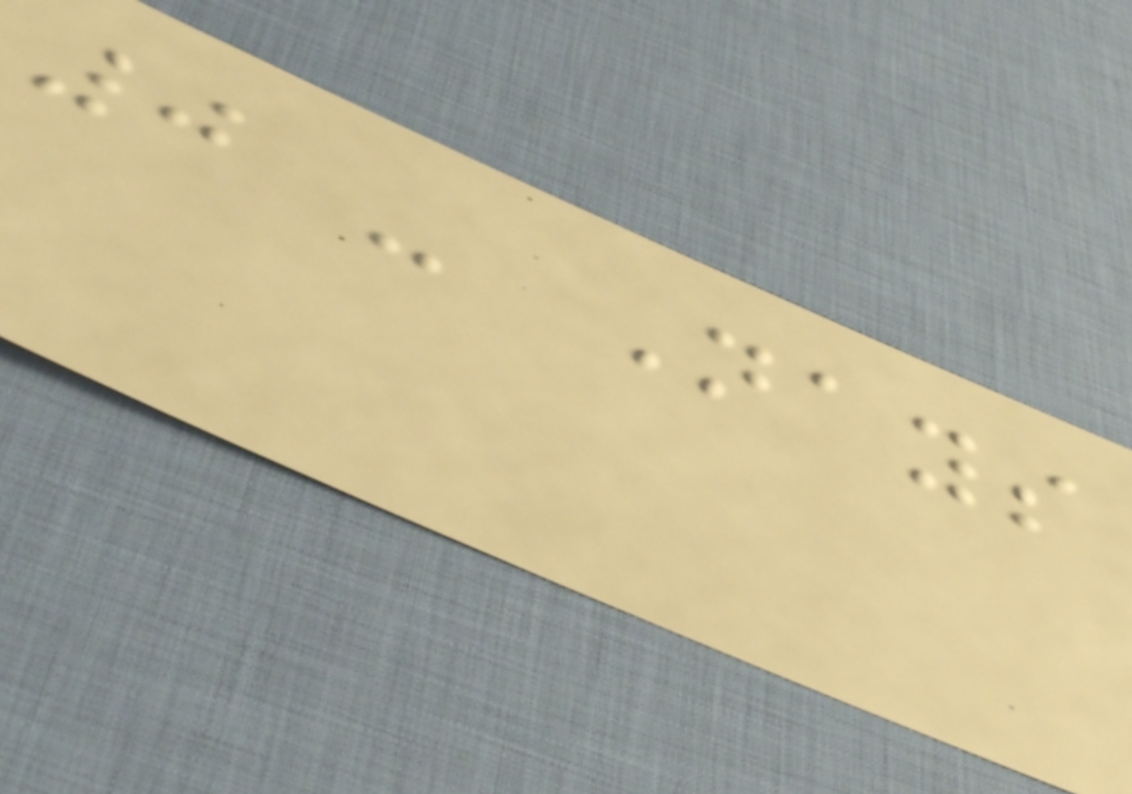0 - Nays
